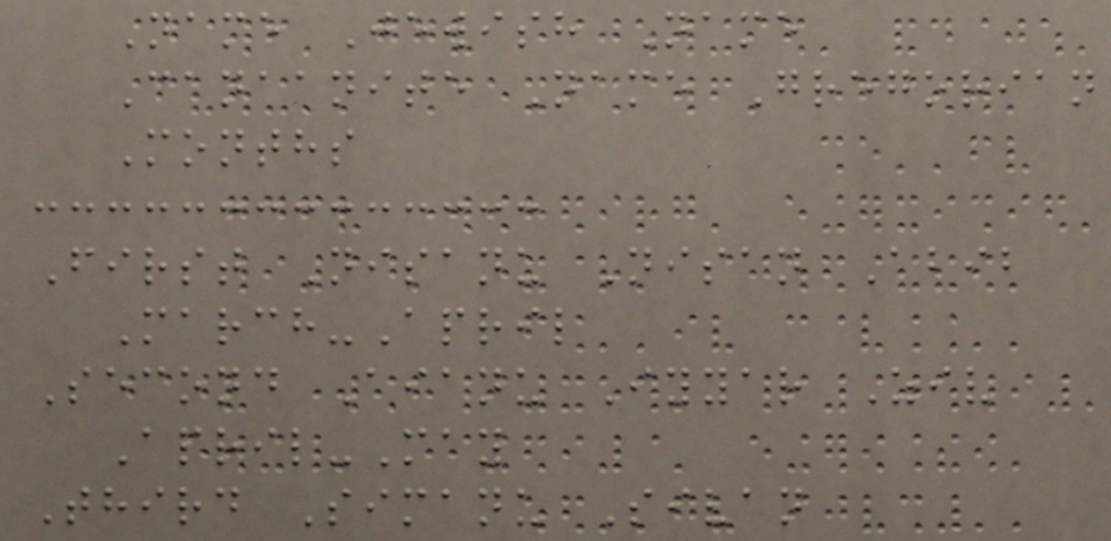Name Jewish Name
Canaanite Name Gregorian
Months
First Nisanu Nisan Abib
March-April
Second Aianu Iyyar Ziv
April-May
Third Simanu Sivan
